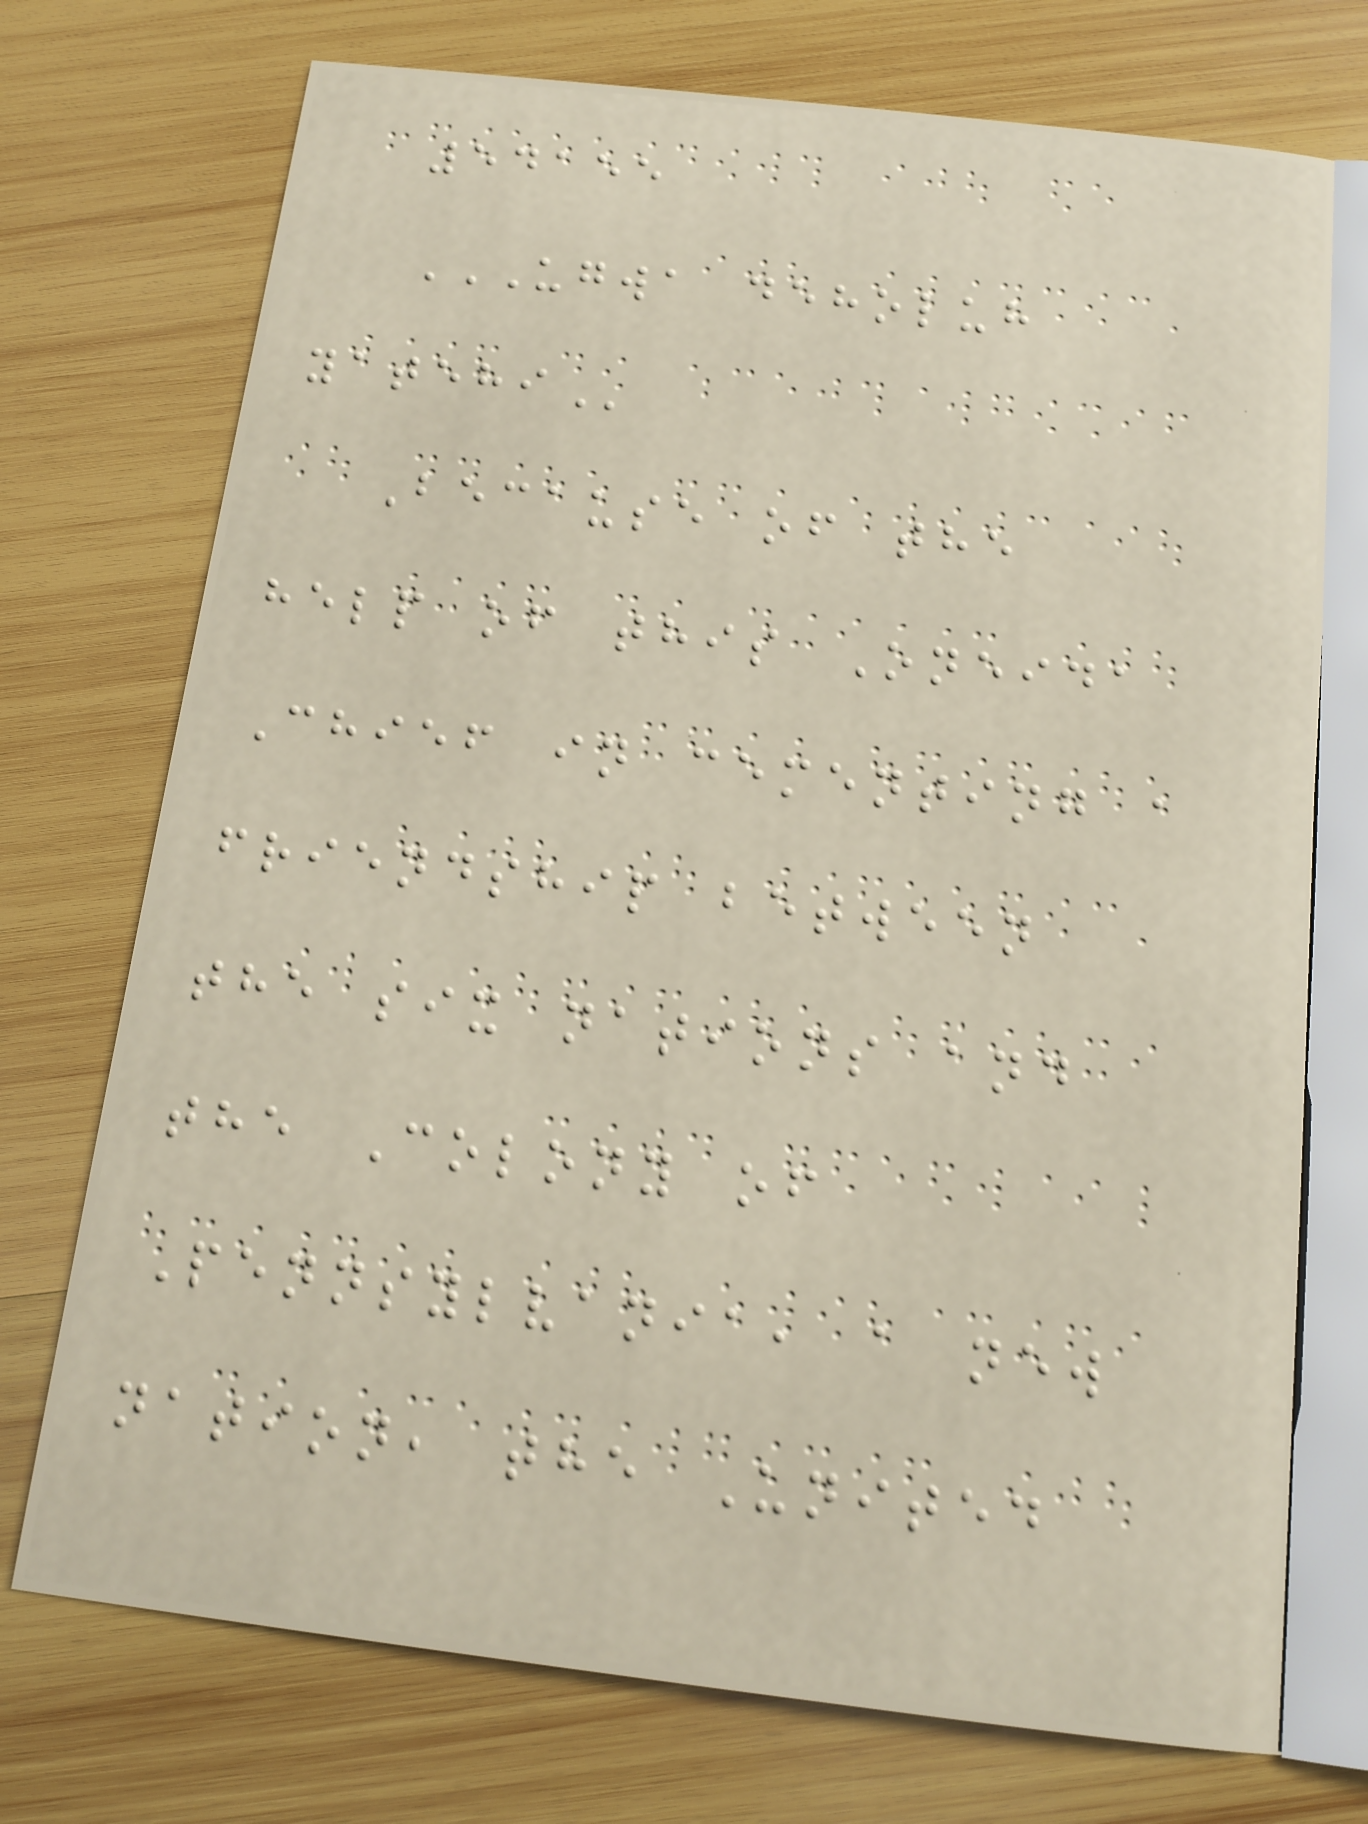54155
UGWA DEHOLUH
YATEHI
Because of the
help of this Oneida
Chief in cementing a
friendship between
the six nations and
the Colony of
Pennsylvania, a new
nation, the United
